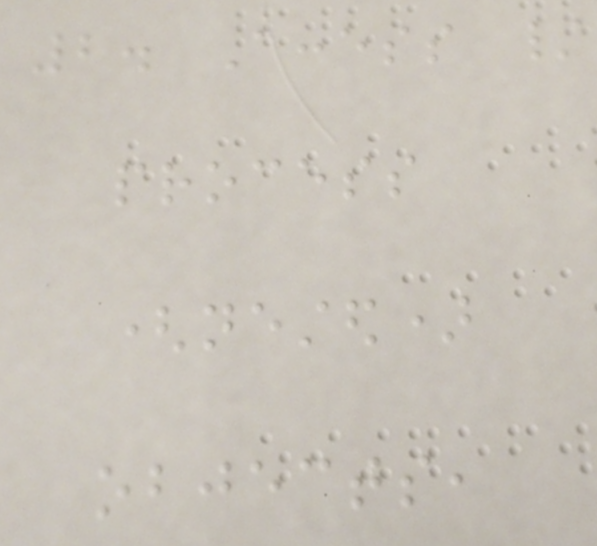2. Access /
process
(nested)
objects,
